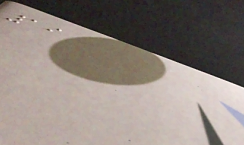19
